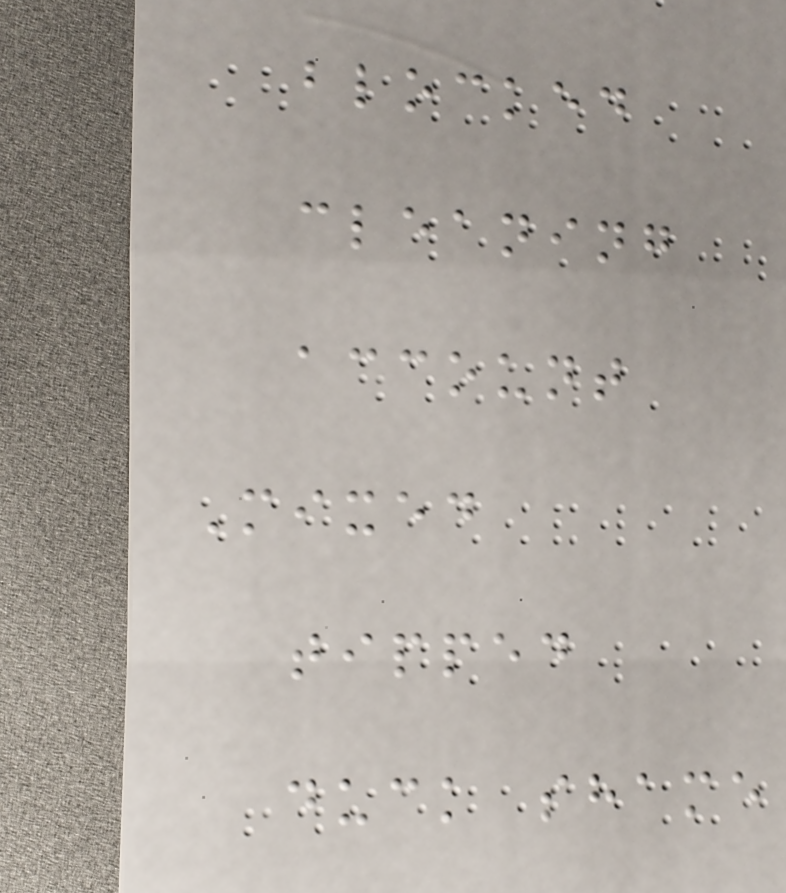blocked
cleaning
account
Mixed
tipped
duck shame
